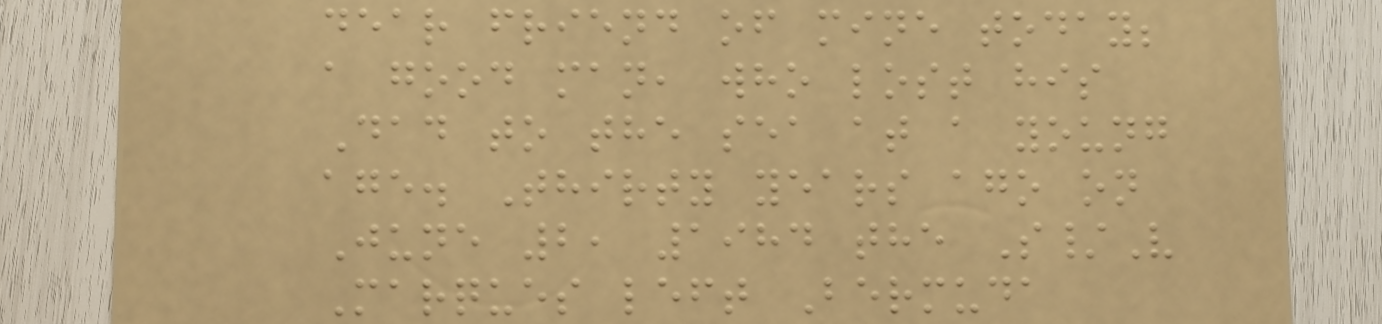dear friend of mine today;
a good man, who lost his
Dad to the sea at a young
age. Thirty years ago on
June 2, 1984 the S/V
Marques left Bermuda
